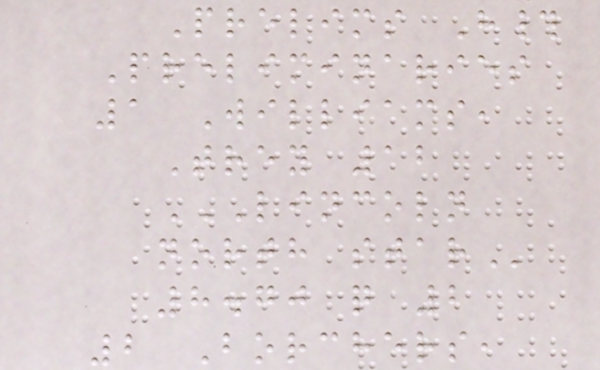Prelims H#
Preliminaries
1 Williams,
Trey 12
LINCOLN
NORTH STAR
8.70 q 2
2 Borchers,
